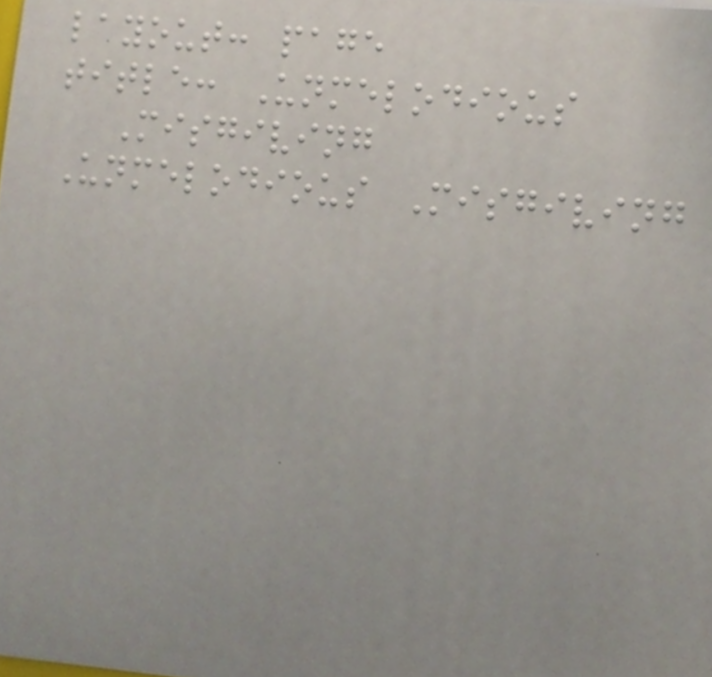layout: page
title: Unmelodious
Misgiving
Unmelodious Misgiving
